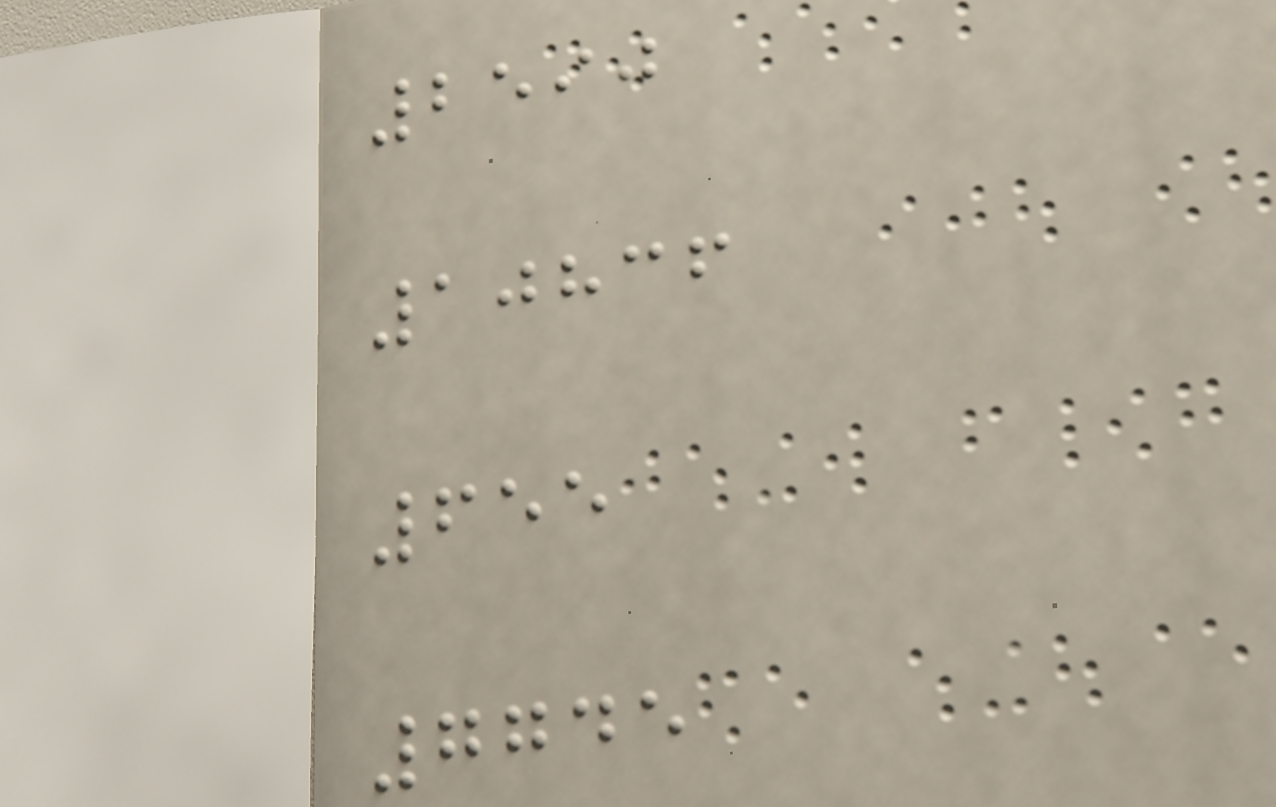2590
10836
655
7745
